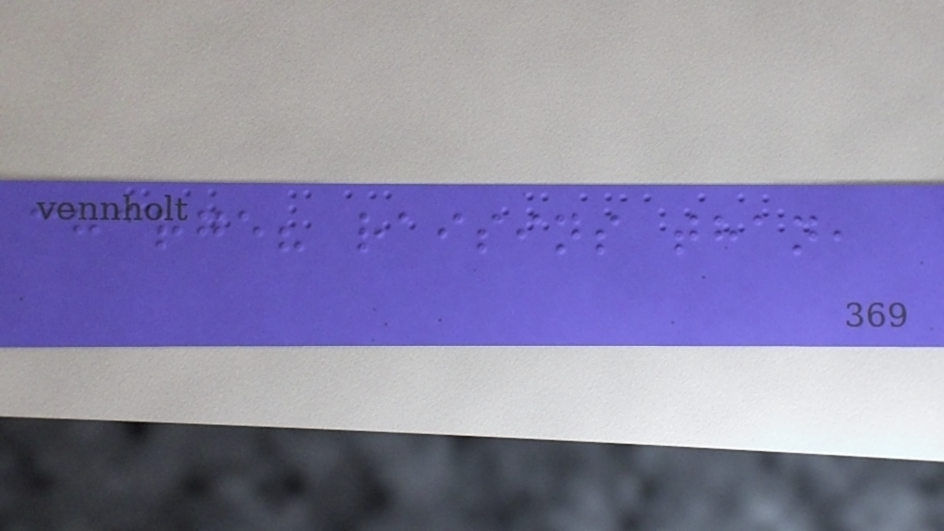charge? raisins than,
